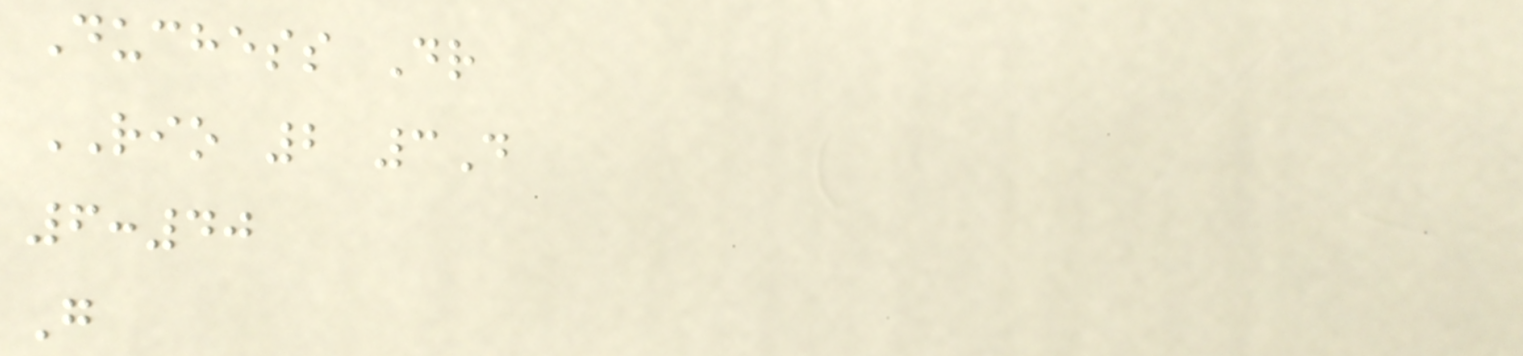Duchess Dr
RIO 2 3D
6:40
G
